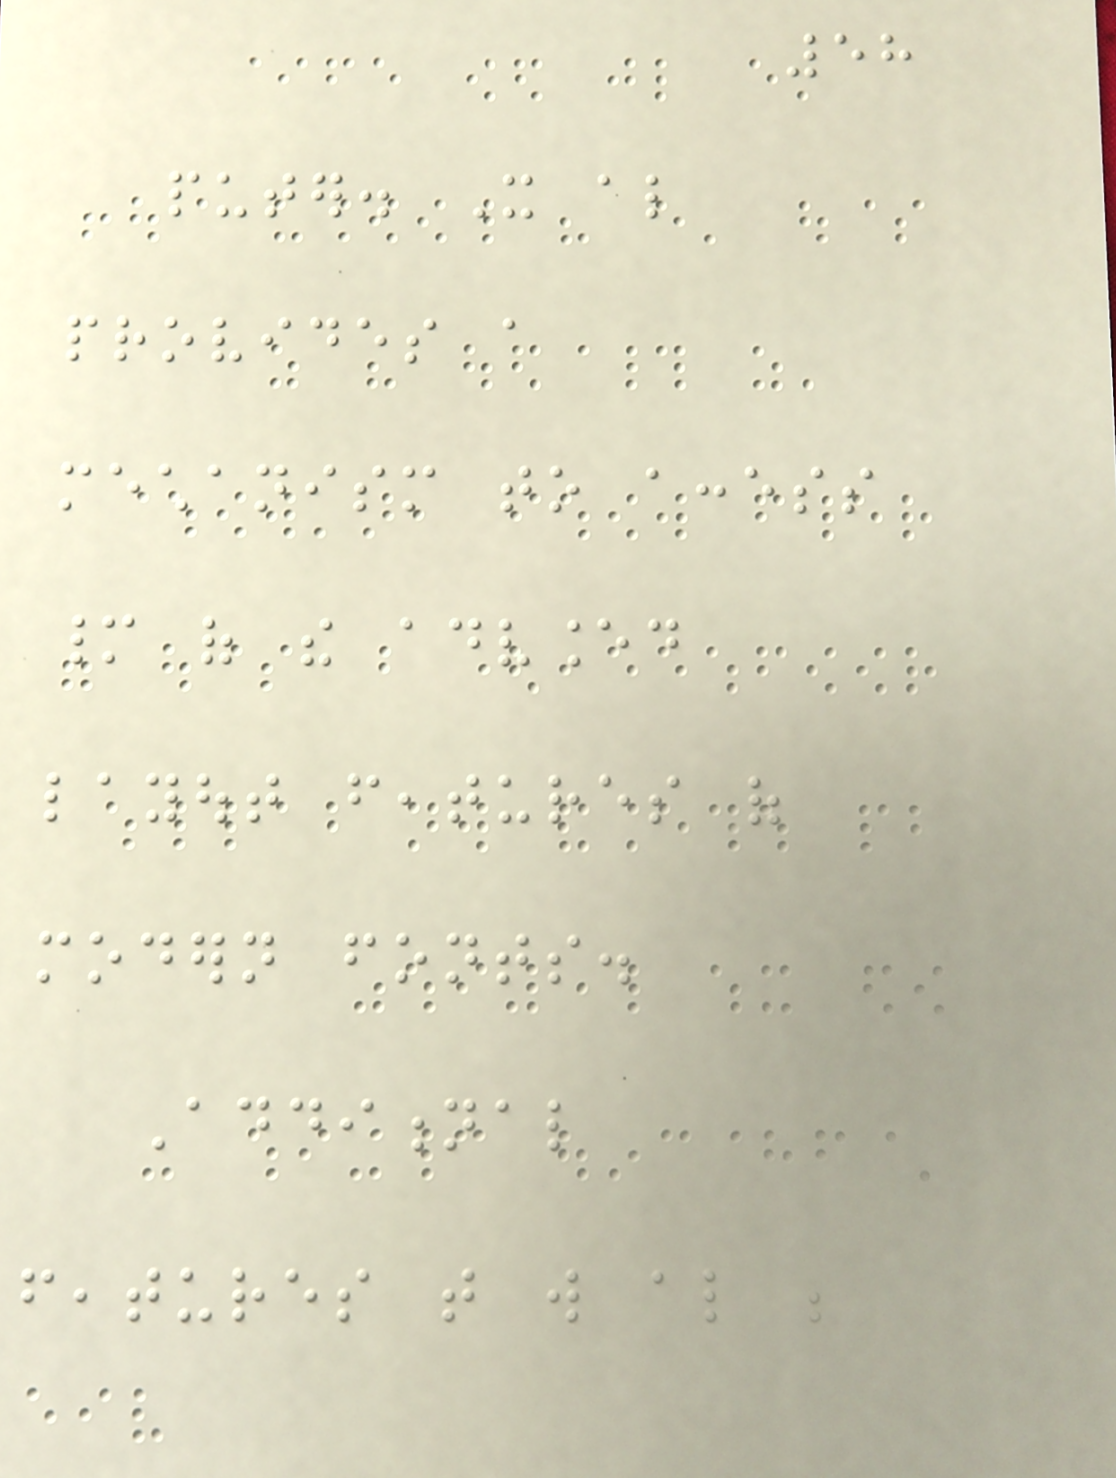58
puter. It also
provides a
mechanism to access
many of the advanced
layout features of
modern fonts.
Additional
features that will also be
